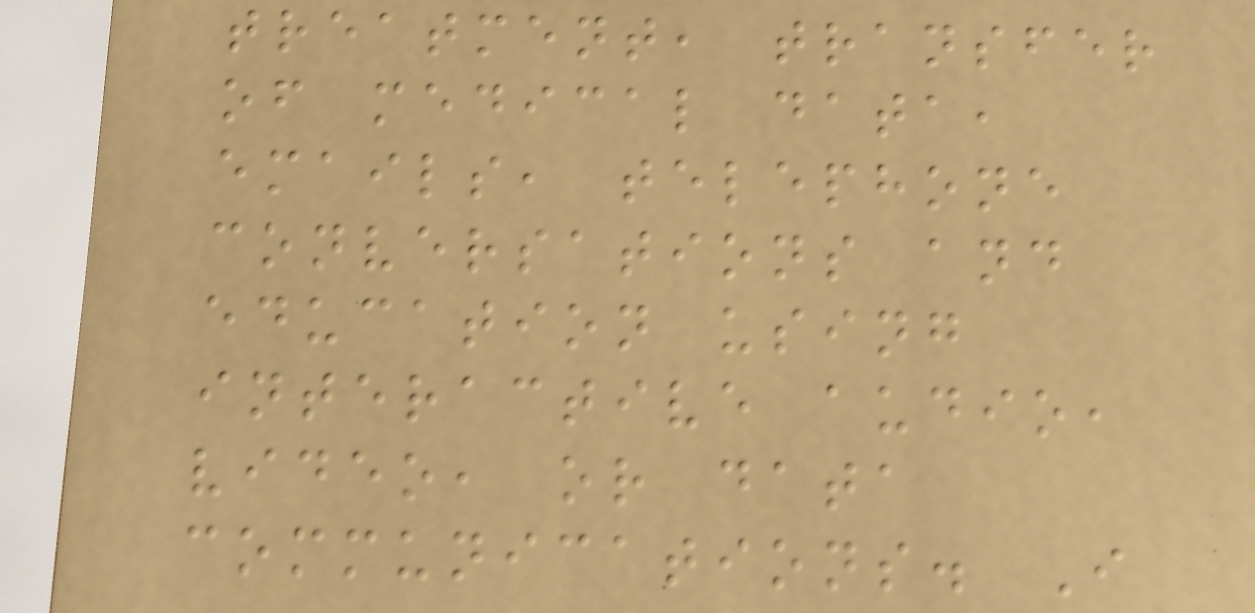treatment, transfer
of medical data,
emails, telephone
conversations and
education using
interactive audio,
video, or data
communications. I
